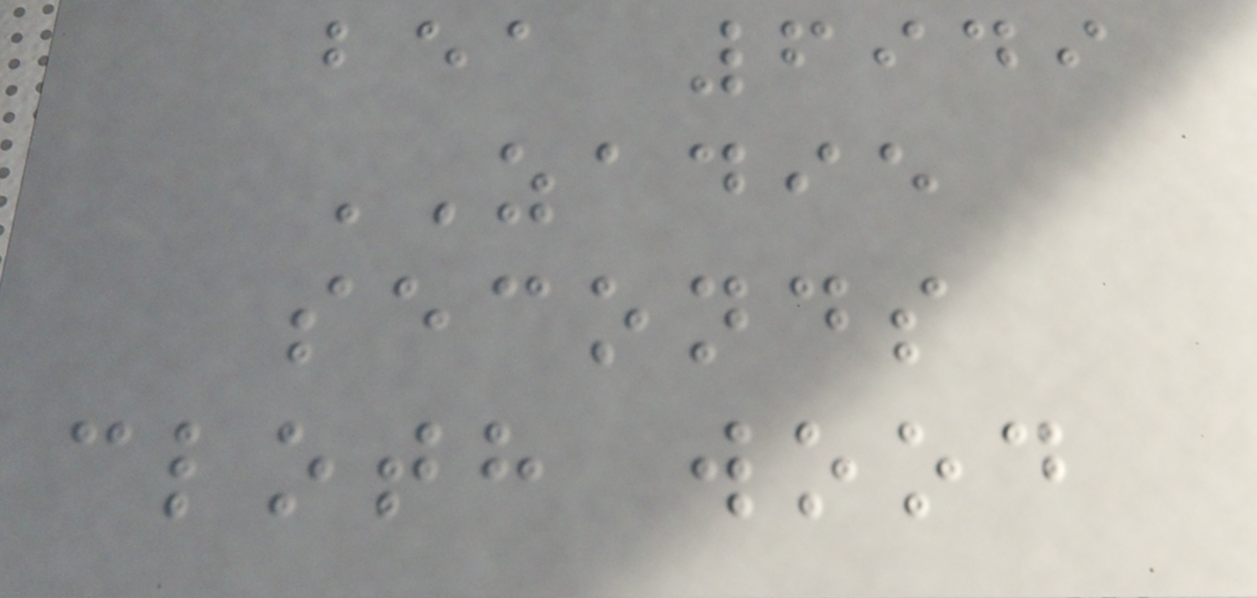bea 6949
ZADIE
seconds
cloth wood
